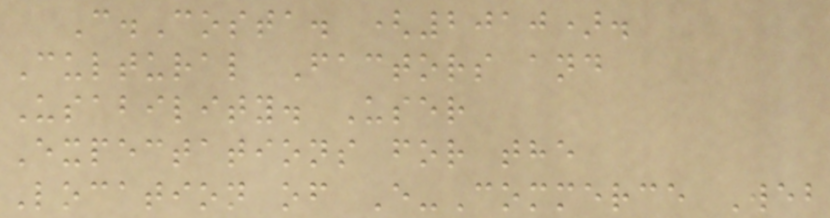C.Costa. (2010).
Cultural Factors and
Usability. User
Expectations for the
Location of E-Commerce Web
